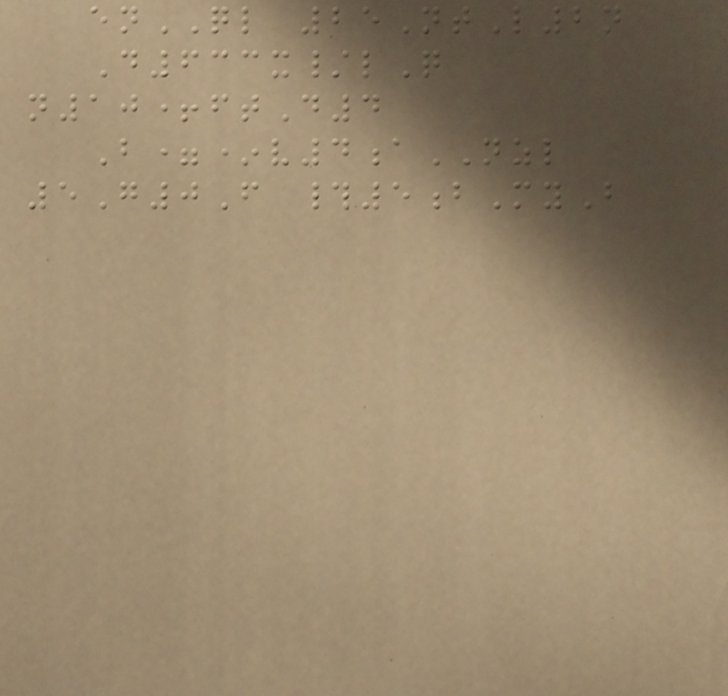enQL 25NtL2n
D633x/lQ
n10+ftD4
B=*v4aNZL
5G0F #5bMyB
